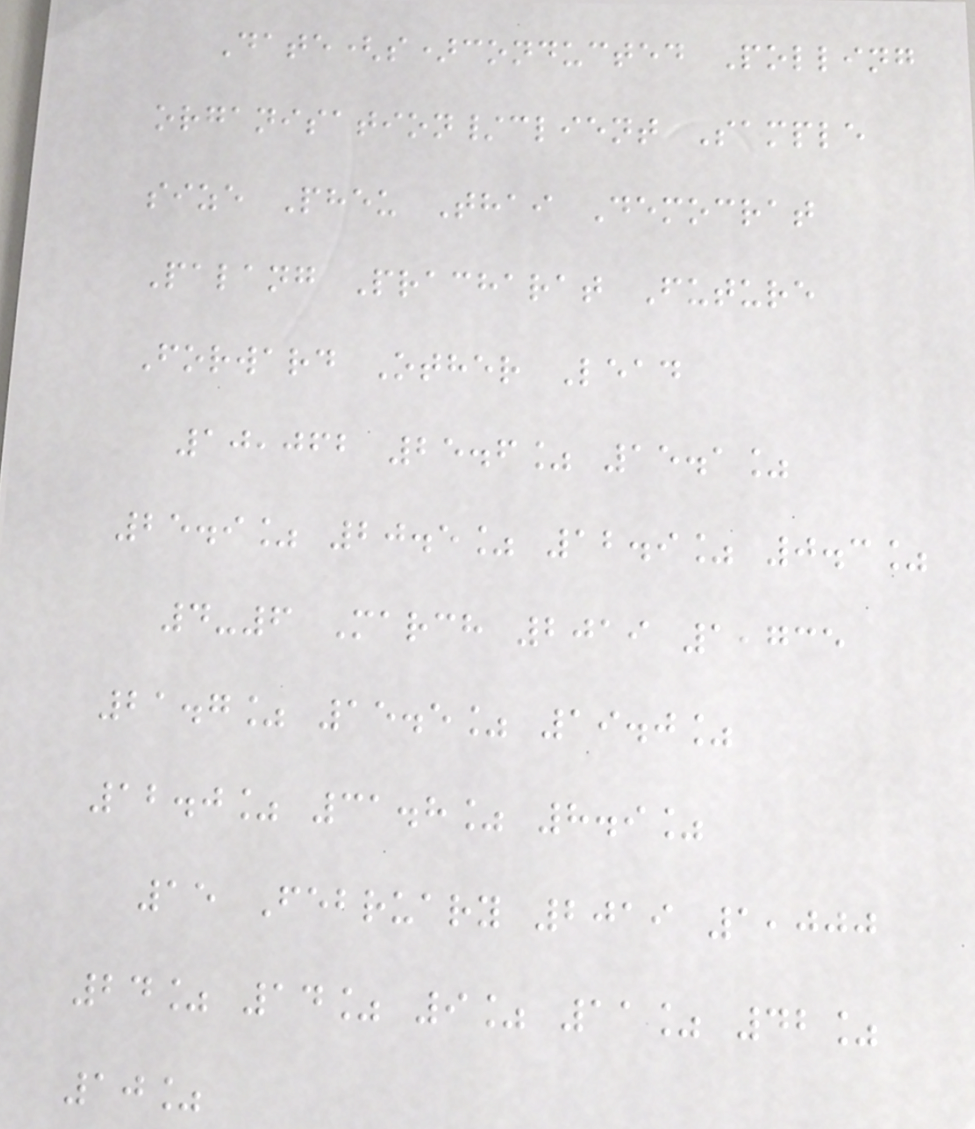Date(s)conducted Polling
organisation/client Sample
size Pheu Thai Democrat
Palang Pracharat Future
Forward Other Lead
10,062 25.6% 15.1%
25.9% 20.5% 12.9% 0.3%
4-6 March 2019 1,735
21.7% 15.5% 19.0%
12.0% 31.8% 8.9%
15 February 2019 1,000
24% 14% 9% 11% 42%
10%
